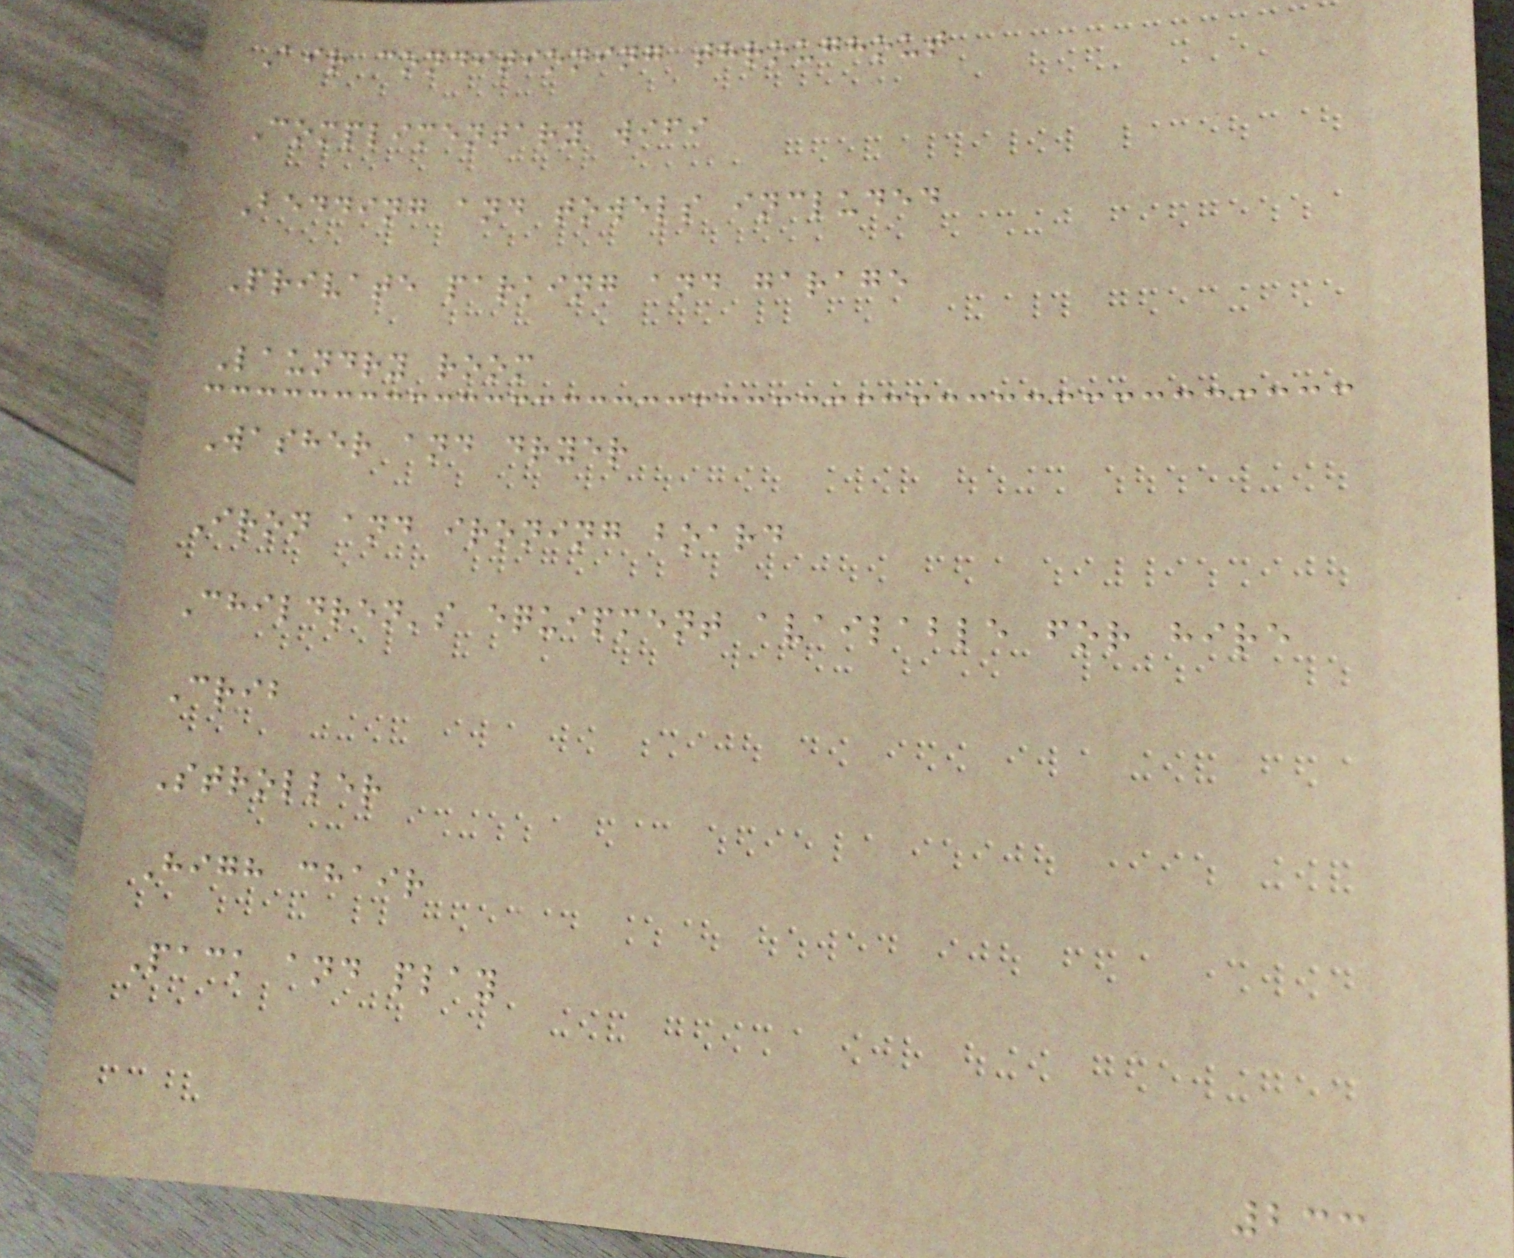Air conditioning throughout
Complimentary wifi
Bedding and towels included
Private parking and garage
Laundry room
Washer and dryer
Iron and ironing board
Children's equipment available for hire
Crib
Stroller
High chair
Pack and play
233
